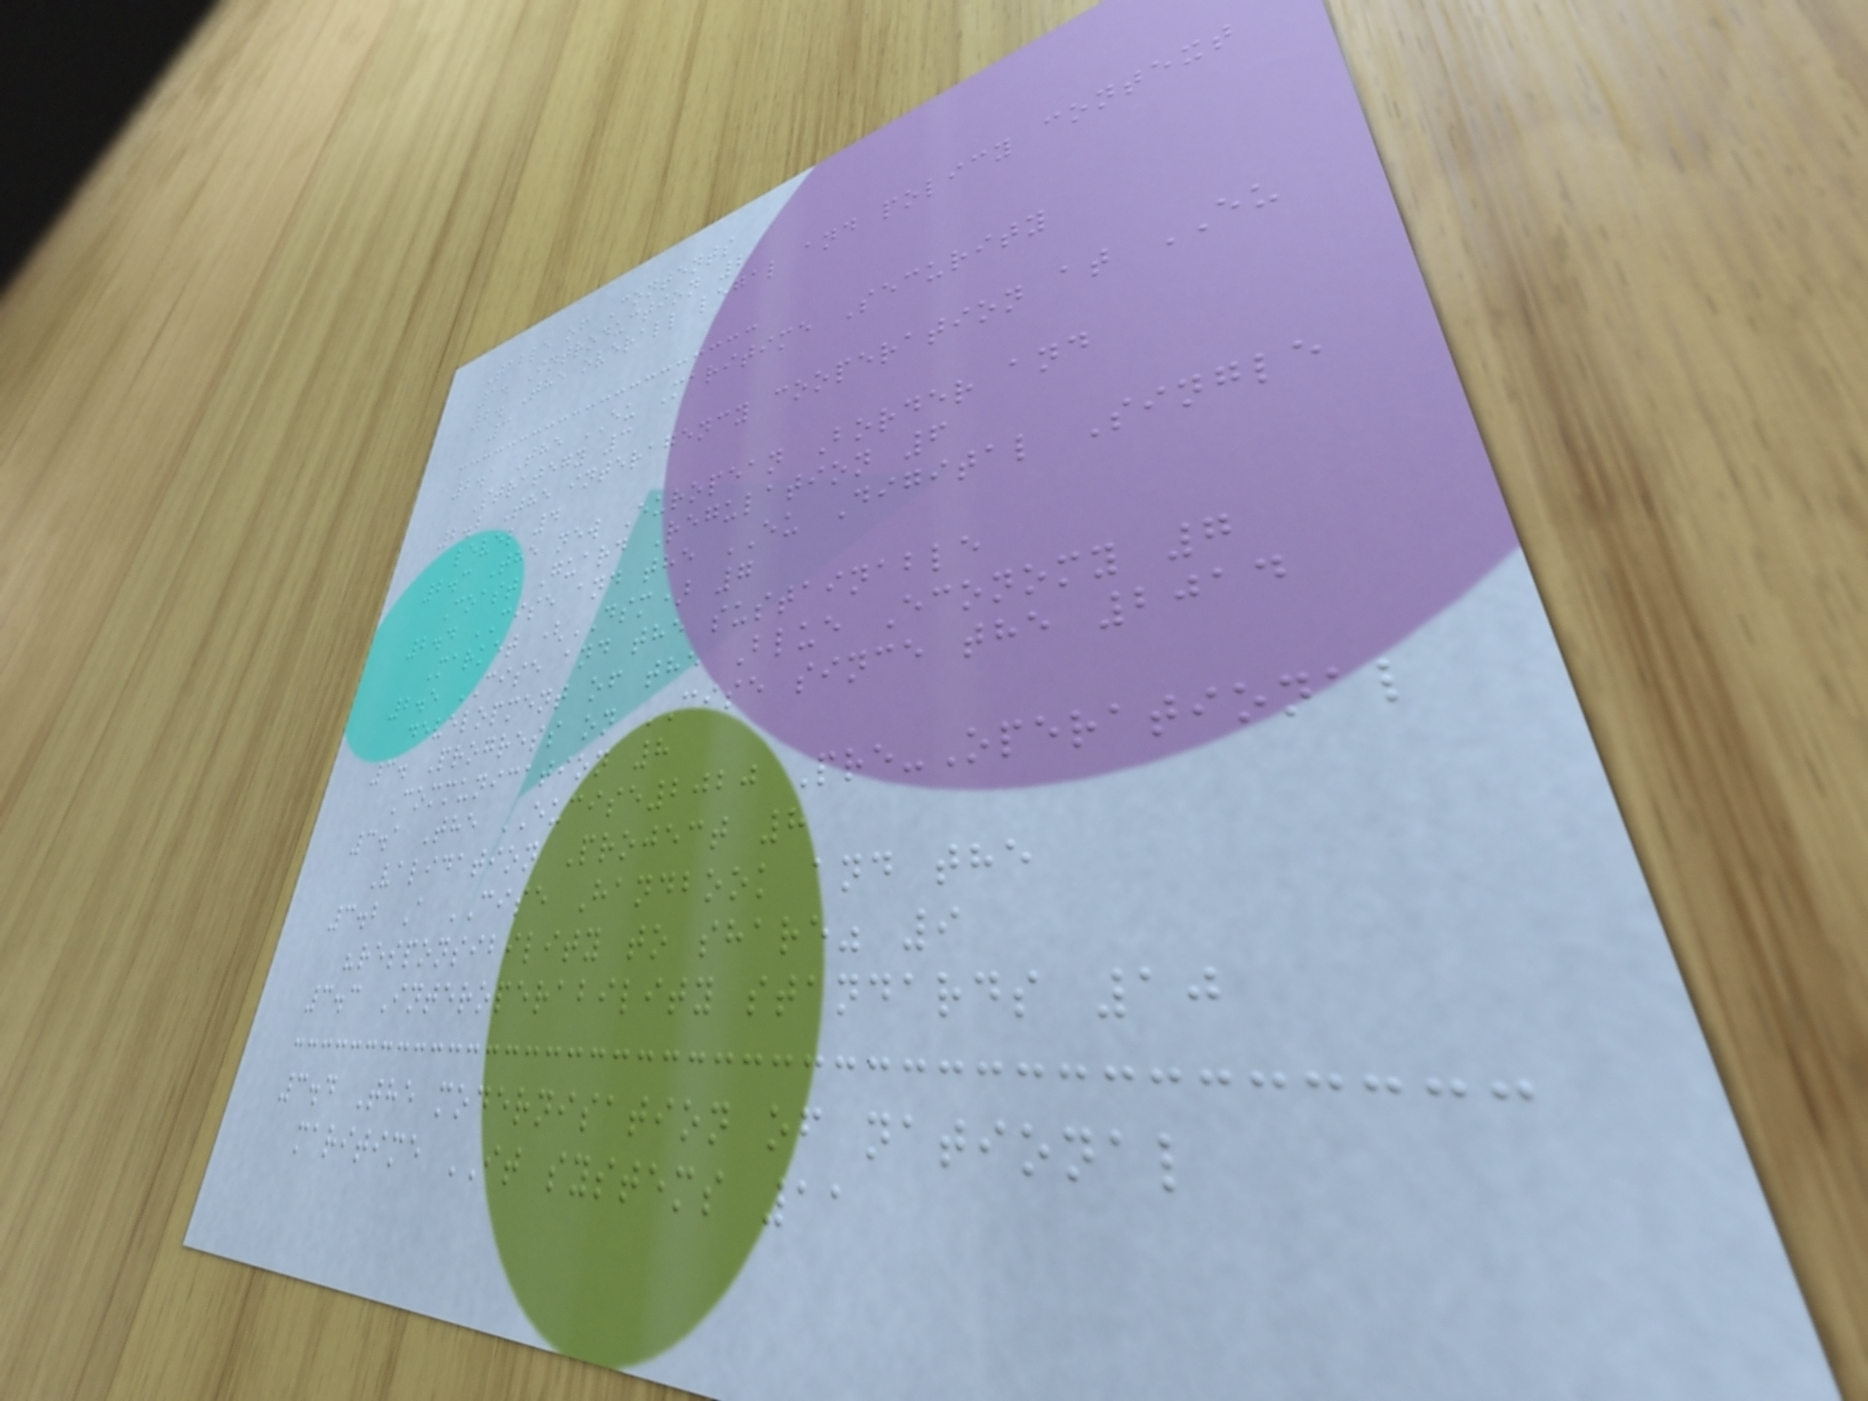Table of Contents
1. Introduction 2
2. The overall legal and policy context
3
2.1 The EU Maritime Security
Strategy 3
2.2 The interagency cooperation at EU
level 4
2.3 The new European Border and
Coast Guard Regulation 6
2.4 CISE and the EU Digital Single
Market (DSM) 7
2.5 CISE and the sustainable
development of the Blue Economy 7
3. Progress on CISE since the 2014
Communication 8
3.1 The EUCISE2020 Pre-Operational
Validation Project 8
3.2 A CISE Handbook and the
"responsibility to share" 9
3.3 Interoperability standards 10
3.4 The modernisation of national
maritime IT systems 11
